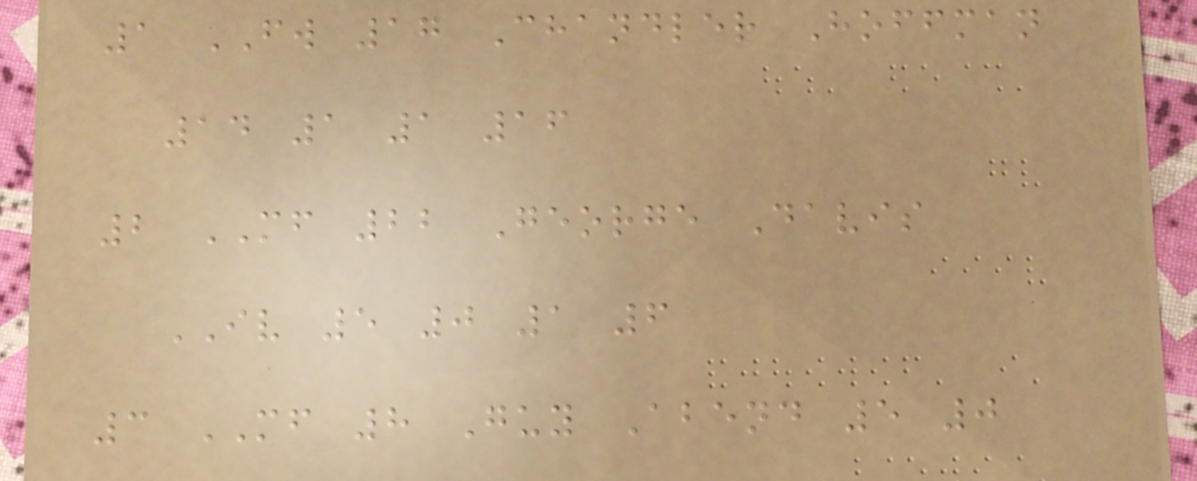1 FW 17 Chandler Hoffman
14 1 1 16
2 MF 22 George Davis
IV 5 0 1 6
3 MF 8 Guy Abend 5 0
